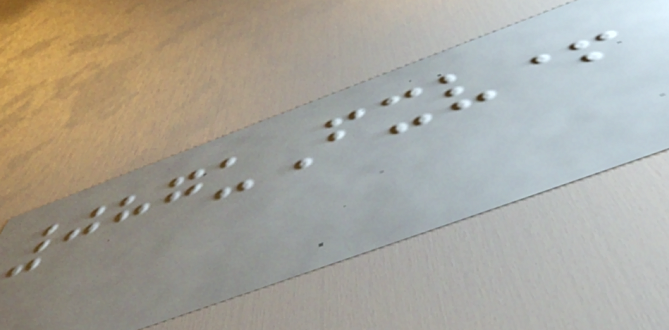087uFxv+
